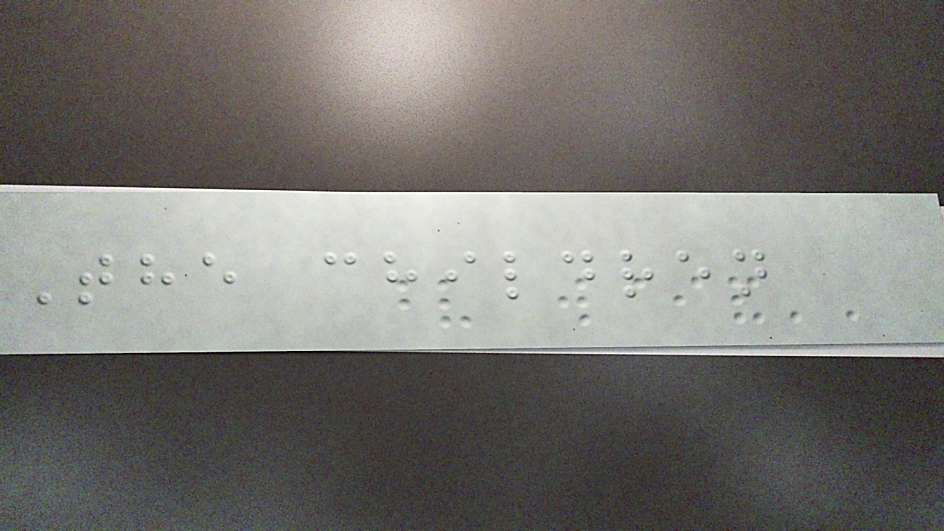The children
